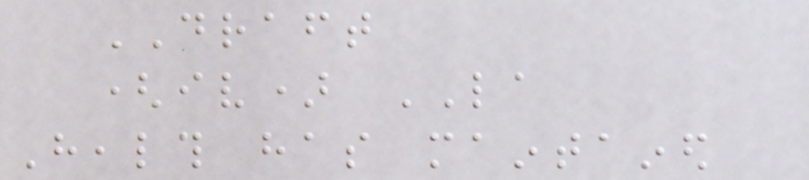DRAFT
(iv) LA
Health has maintained
